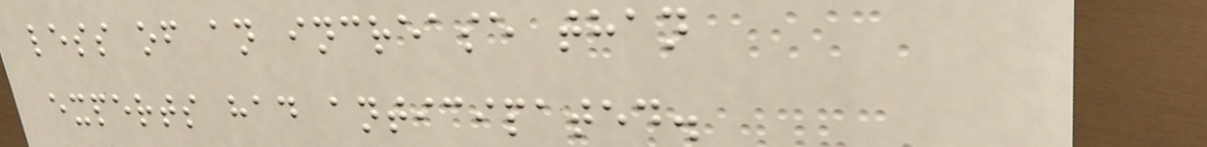less of an increase than
experts had anticipated.
